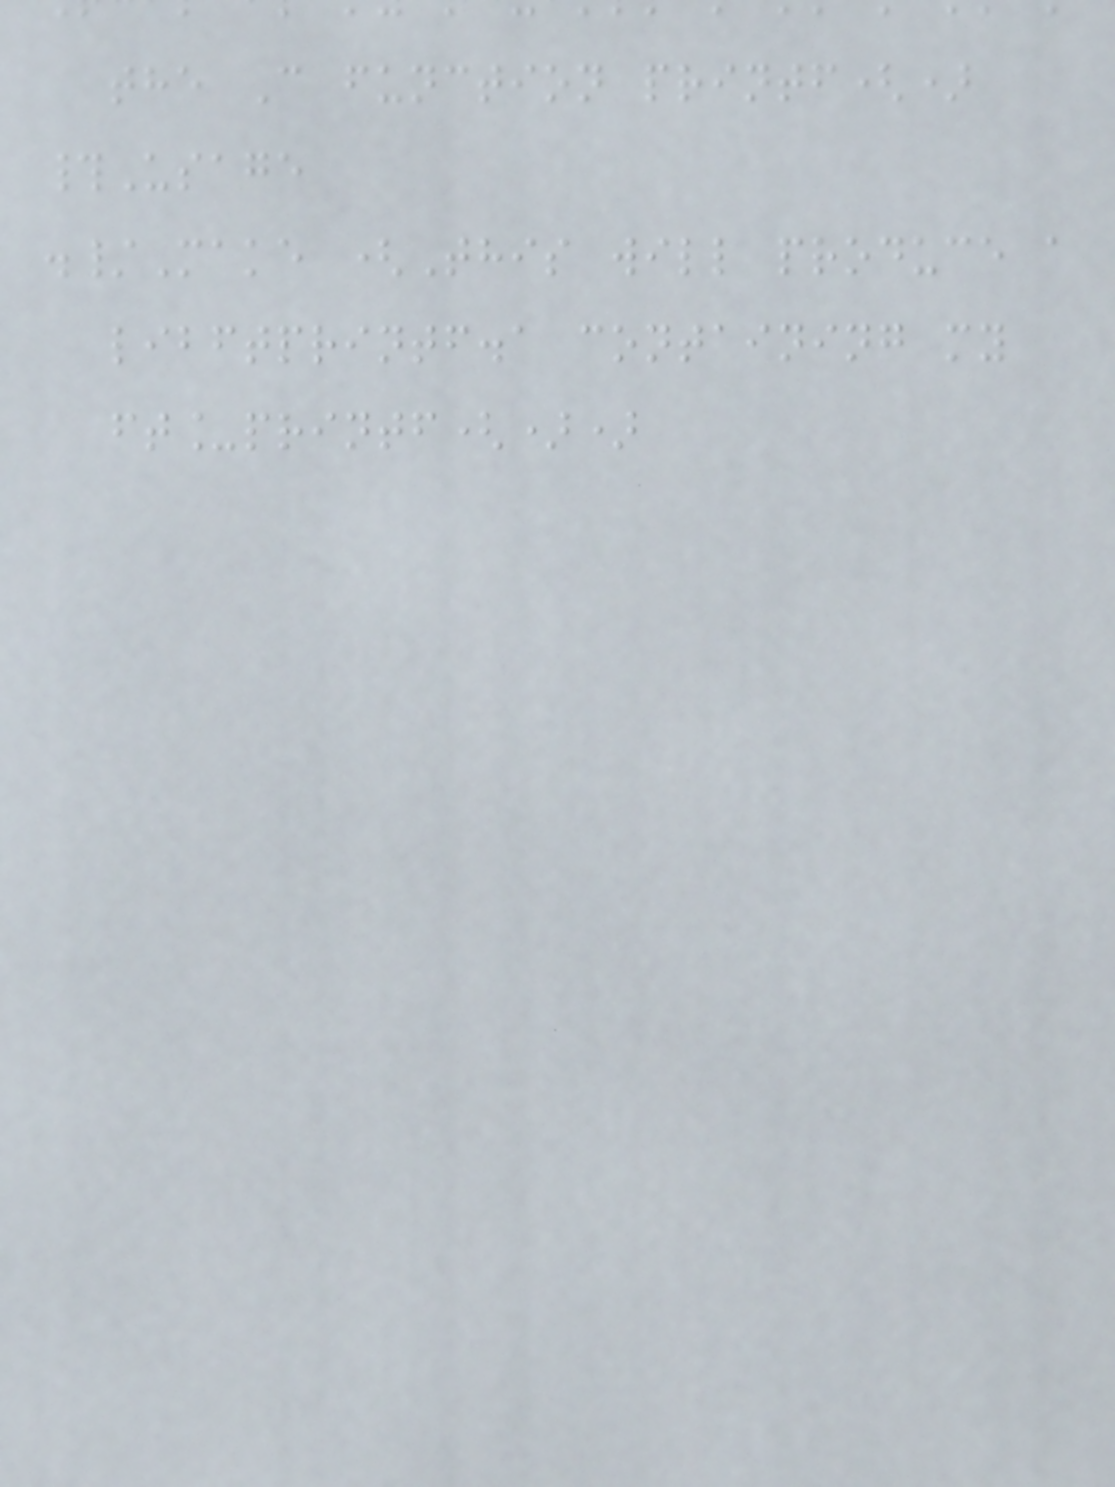the C function printf()
#Usage
./Make (This will produce a
libftprintf.a containing my
ft_printf())
